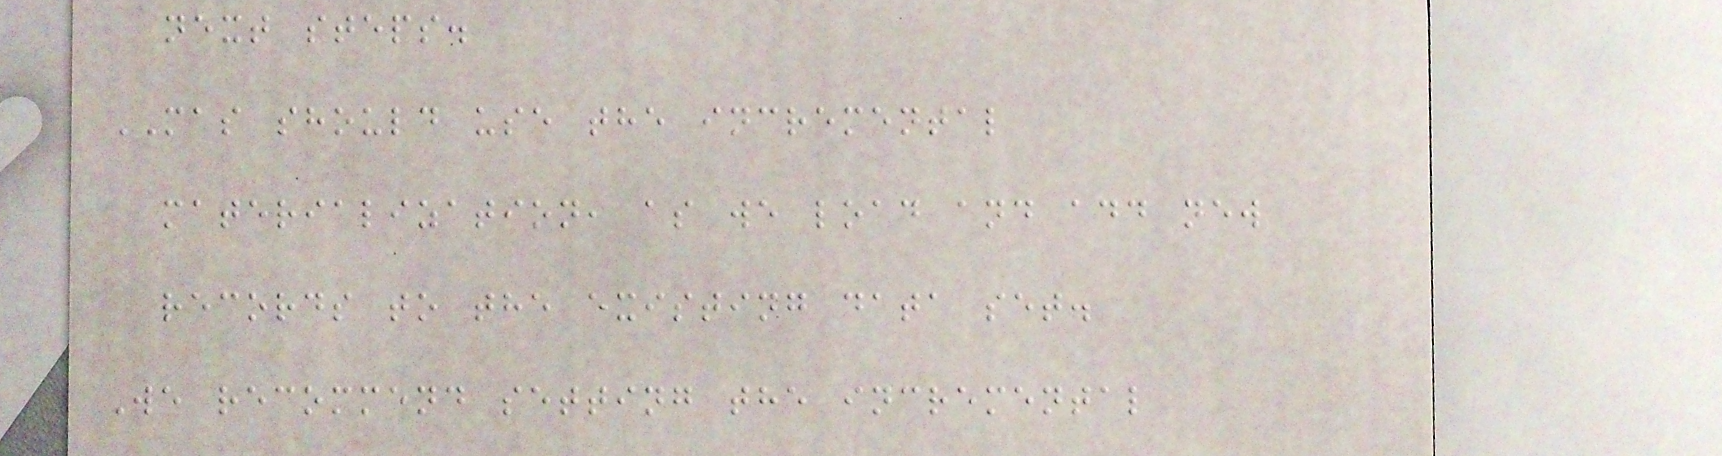next steps.
MAS should use the incremental
materialization, as we load and add new
records to the existing data set.
We recommend setting the incremental
